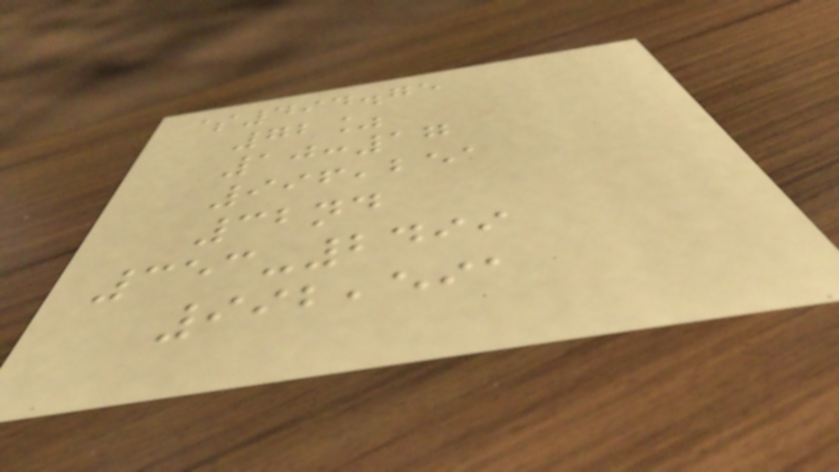$494.75
72%
10:17
996,251
32nd
353-2499
992,591
